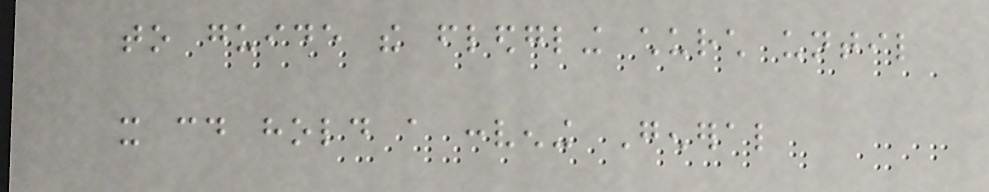to guide the fledgling church until
it could hold a convening General
